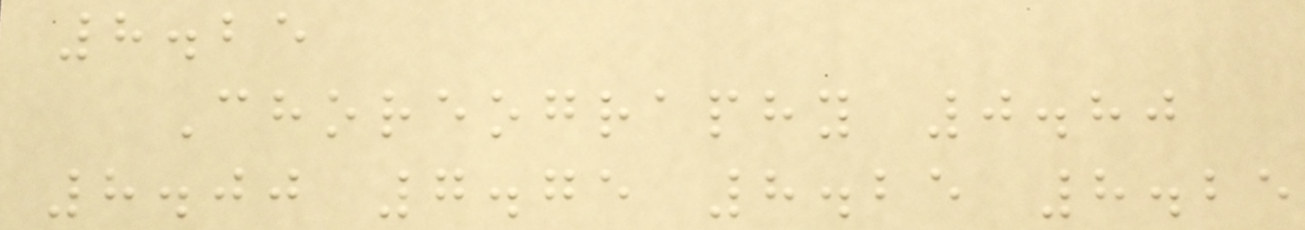8.25
Choreography 0.80
8.00 7.75 8.25 8.25
